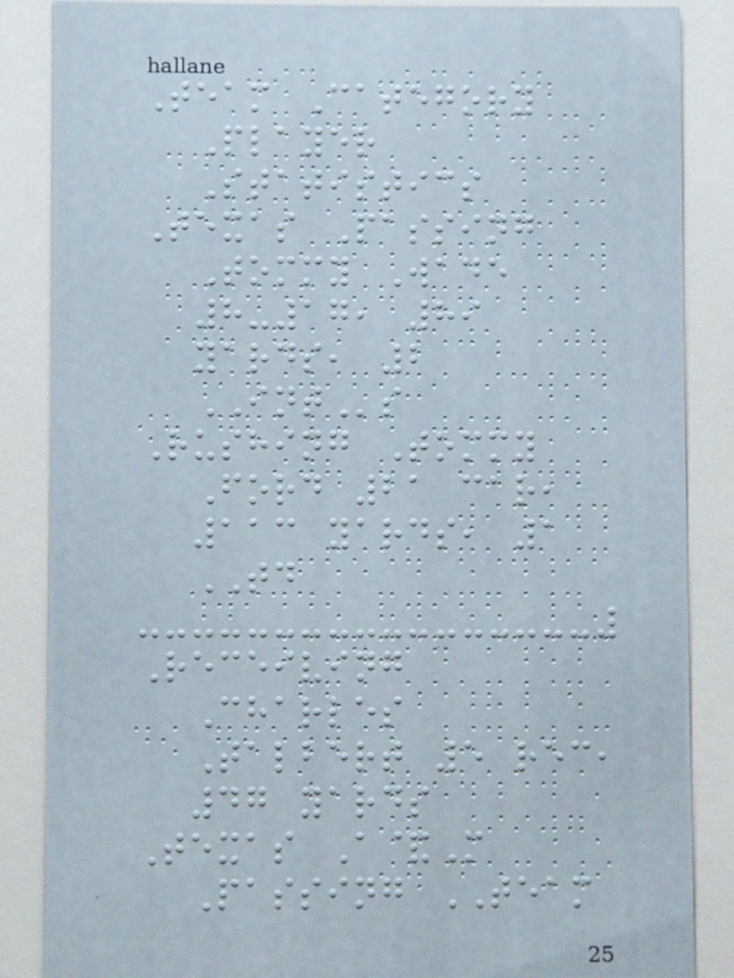Team Category
Player
Statistics
Texas Passing
Tommy Wade
8-17, 89
yards, 2
INTs
Rushing Tommy
Ford 21 car,
113 yards, 1
TD
Receiving
Charles
Talbert 5 rec,
47 yards
Texas A&M
Passing TEAM
